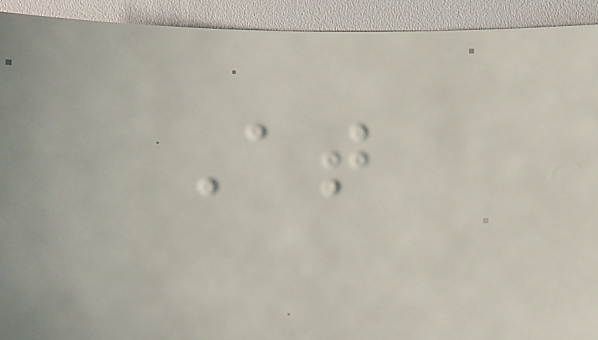At
